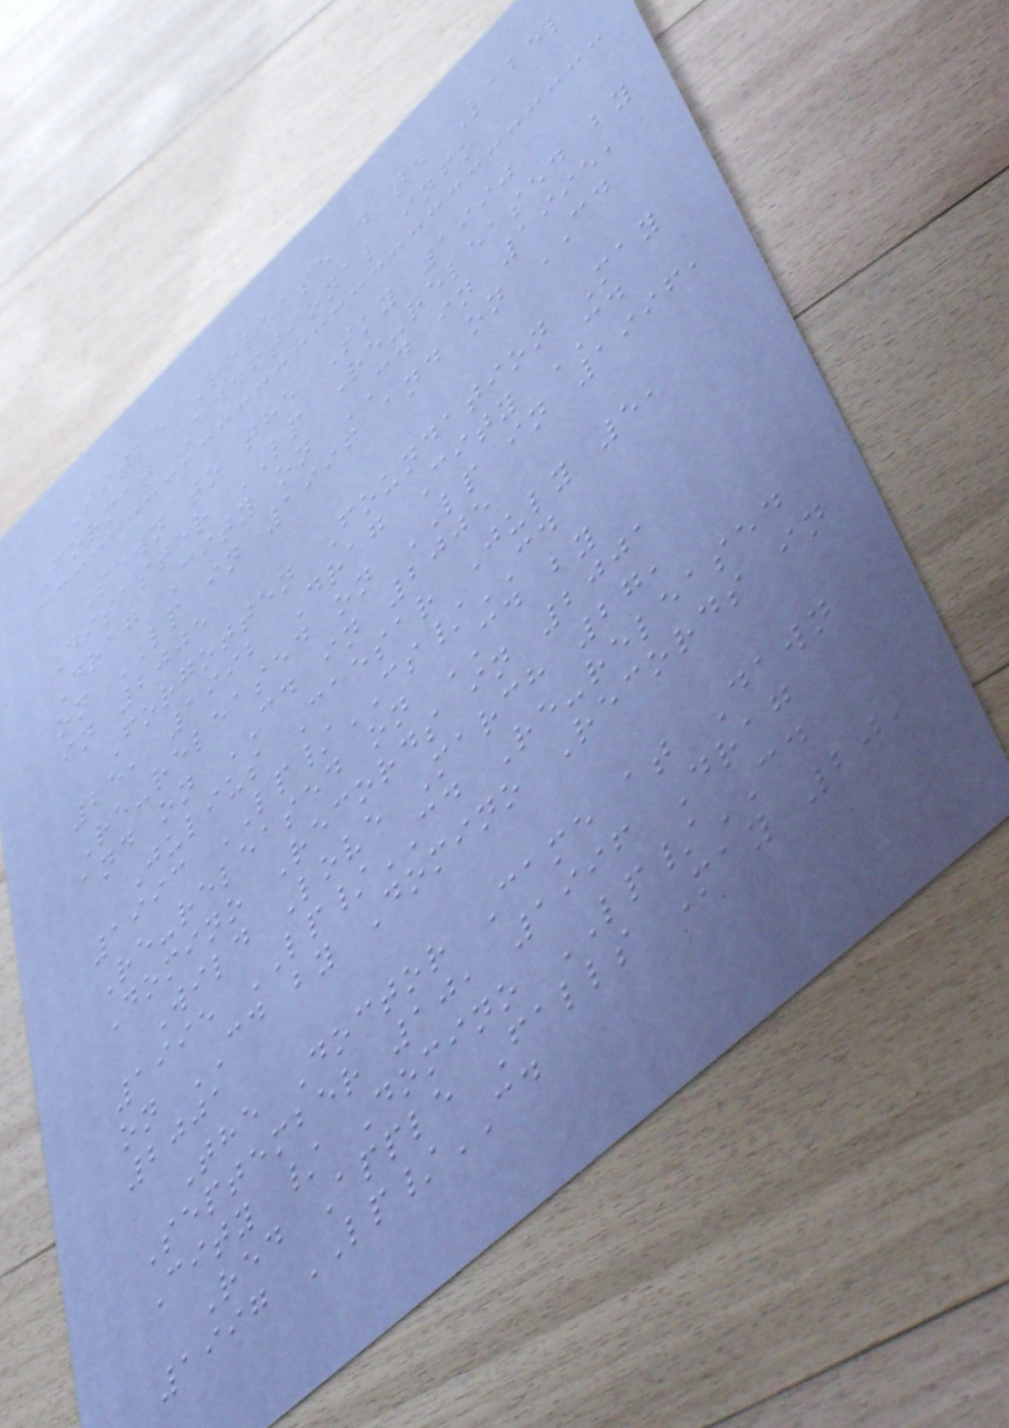Title Release date Label
Format Additional info
Sewn to the Sky 1990
Disaster LP Re-released by
Drag City on CD in 1995,
on LP in 1996 and on CD
in 2005
Forgotten Foundation May
25, 1992 Drag City CD
Re-released on LP in 1996,
and on CD in 2005
Julius Caesar July 5,
1993 LP/CS/CD
Re-released on CD by
Domino Records in 2001
Wild Love March 27,
1995 LP/CD Re-released
on CD by Domino Records in
2001
The Doctor Came at Dawn
September 10, 1996 Drag
City / Domino LP/CD
Red Apple Falls May 20,
1997 LP/CD
